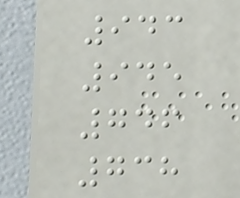943
945
746
738
